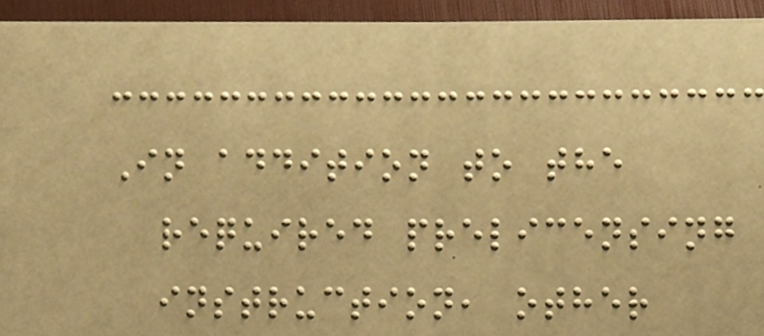In addition to the
required prelicensing
instruction, other
